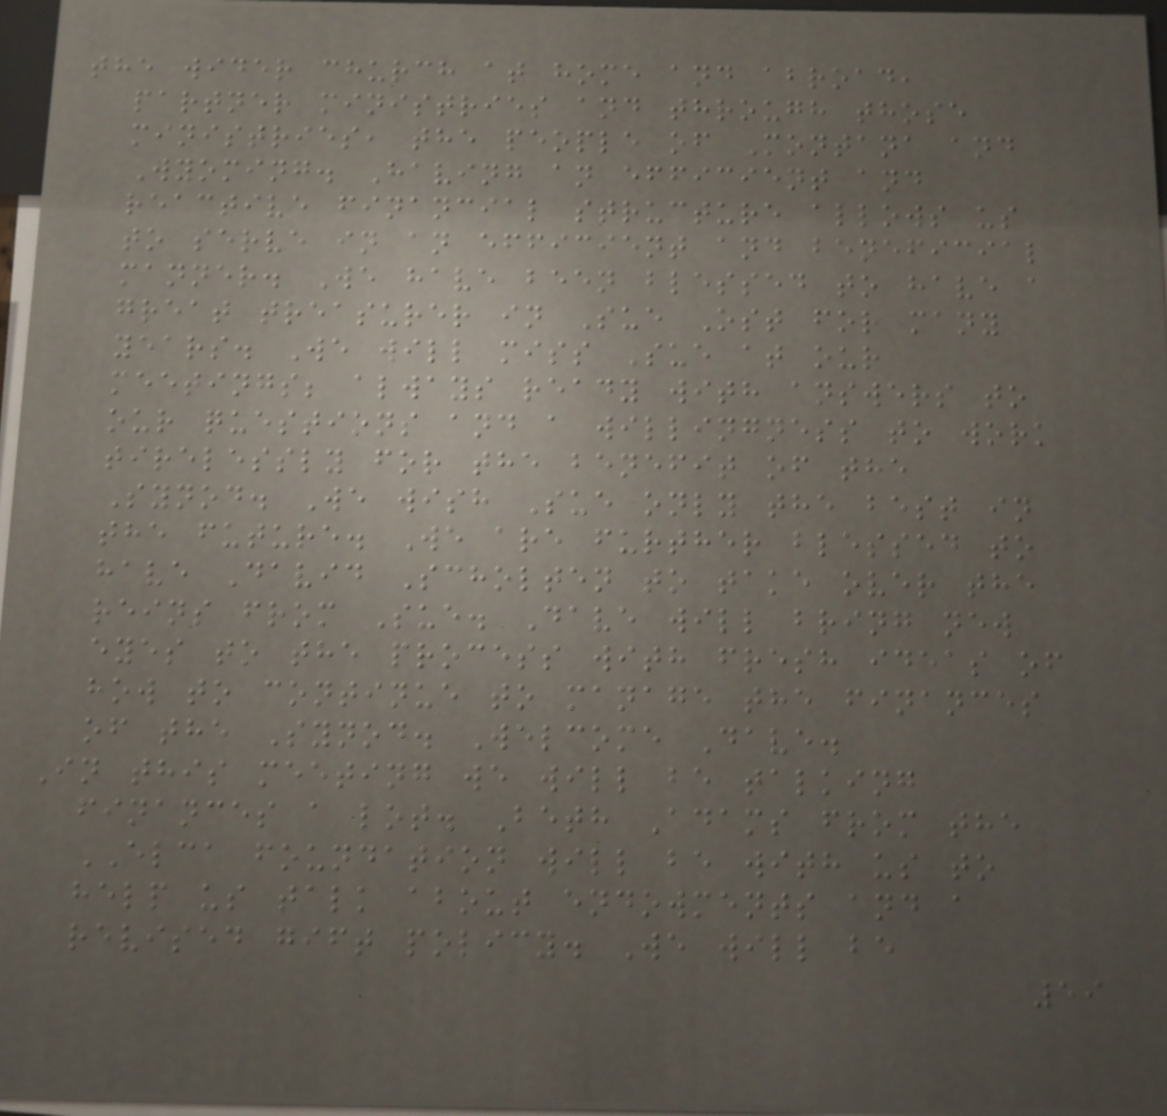the wider church at home and abroad,
partner ministries and through those
ministries, the people of Montana and
Wyoming. Having an efficient and
reactive financial structure allows us
to serve in an efficient and beneficial
manner. We have been blessed to have a
great treasurer in Sue Ost for many
years. We will miss Sue at our
meetings; always ready with answers to
our questions and a willingness to work
tirelessly for the benefit of the
Synod. We wish Sue only the best in
the future. We are further blessed to
have David Scholten to take over the
reins from Sue. Dave will bring new
eyes to the process with fresh ideas of
how to continue to manage the finances
of the Synod. Welcome Dave.
In this meeting we will be talking
finances a lot. Beth Adams from the
ELCA foundation will be with us to
help us talk about endowments and a
revised gift policy. We will be
59
